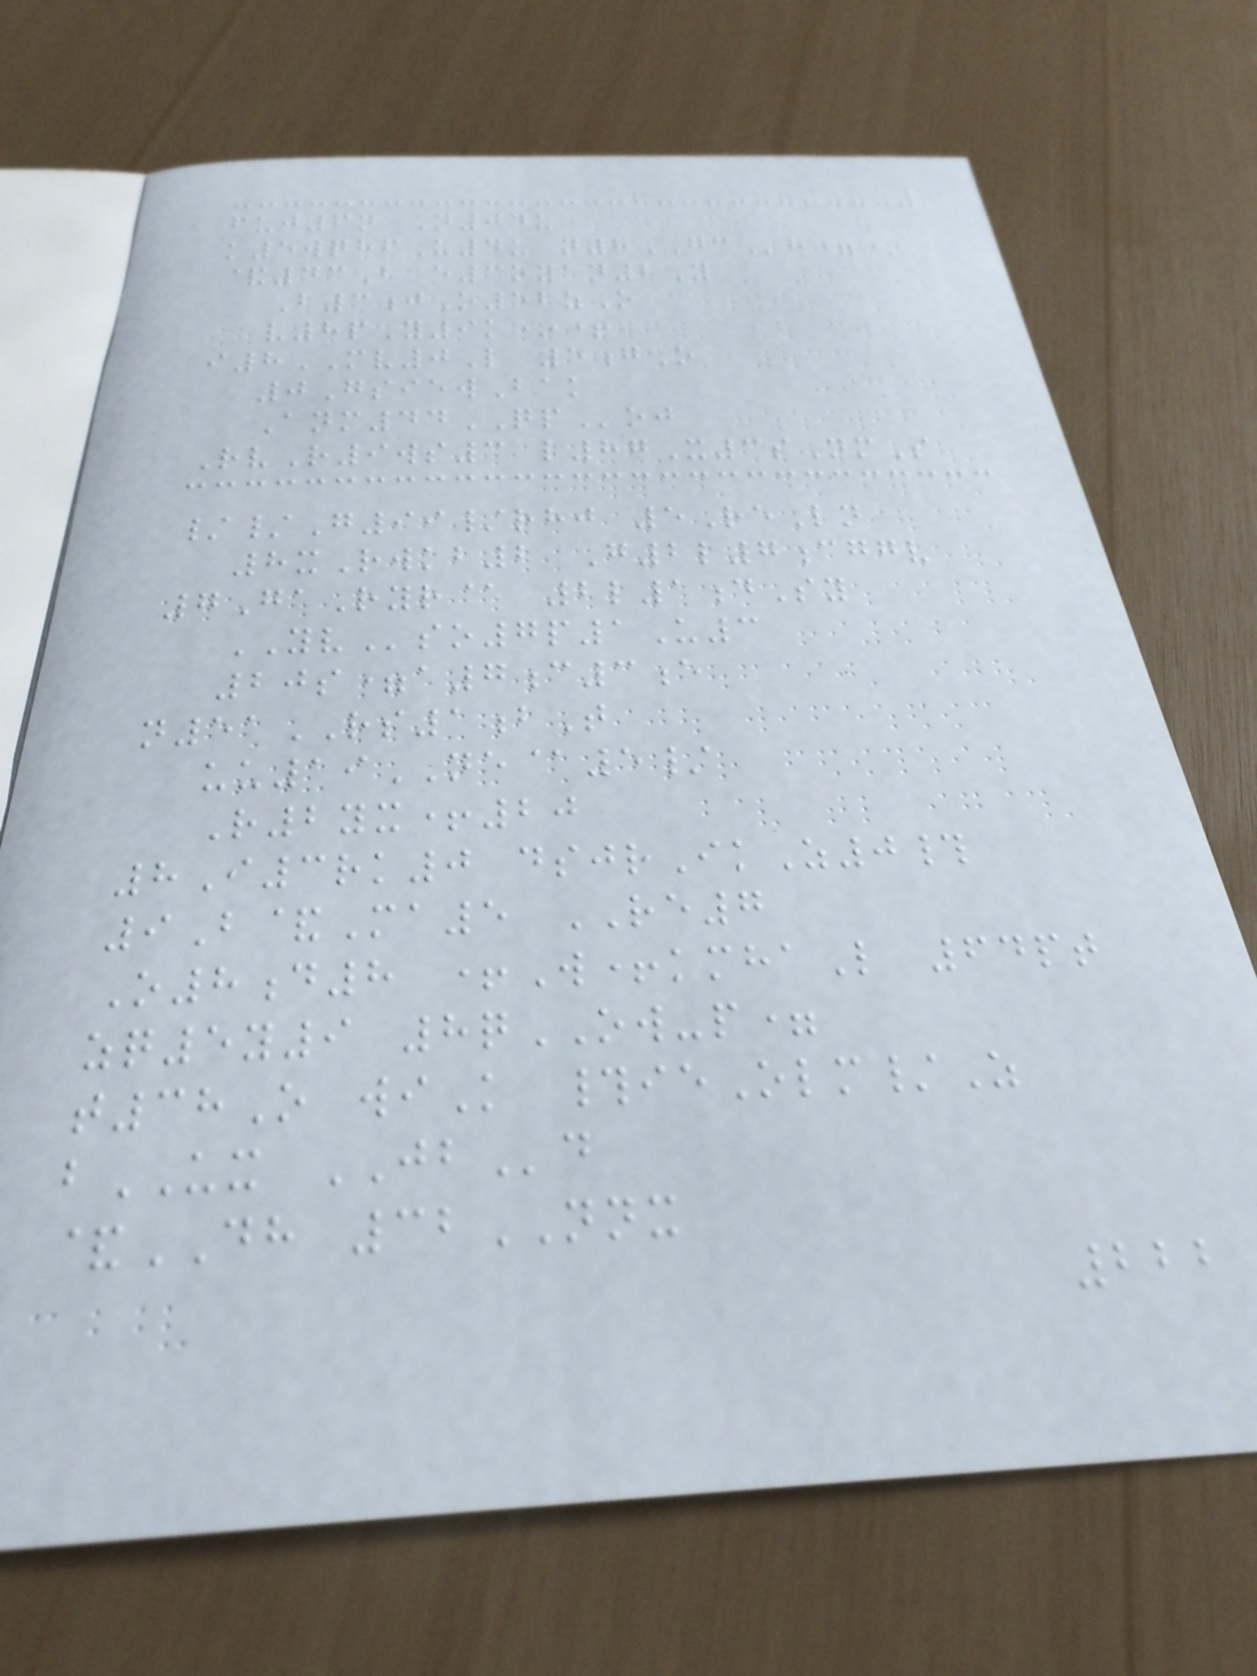fuj6n N04u
k5wqhfU4u n8GCh=*
&43B e3oyan2Y
B3jO52zO
v8pY9k*+
i8MV0L 5gO
0GsiewBak
Anm44QPoj
RvR9ws3 l87X3sNmS
//G99/rhj 5ReLn
8xRwkb2 G2l7cggv
7GaRyr@ 2l1dSy
YVso7p1U3
20s=a7c3e
n51RS1bT
uu19NE@5/
R2yx+20
8I3rk0 dsjrIkZ0#
9B&Ma5 RE7
O8d8 +W+kmhaL 64pt
zq5y9 8qOW-p=
t38O wiK #ieOlm/Z
bUX JBd
&DH 32NNX
222
